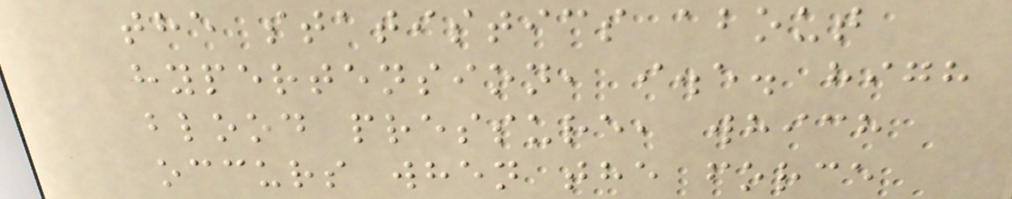the statistics about
hypertension, i.e. high
blood pressure, which
occurs when the force
